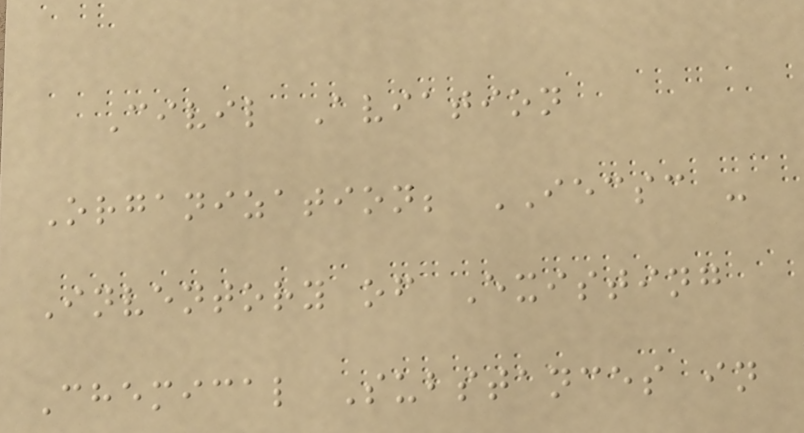Civil Aviation
Organization; IECSC -
Inventory of Existing
Chemical Substances in
